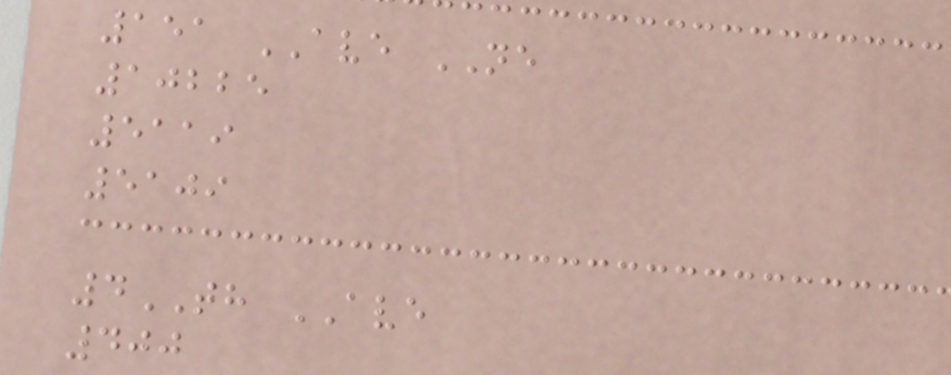151 AVE NE
10225
5119
5109
4TH AVE
400
